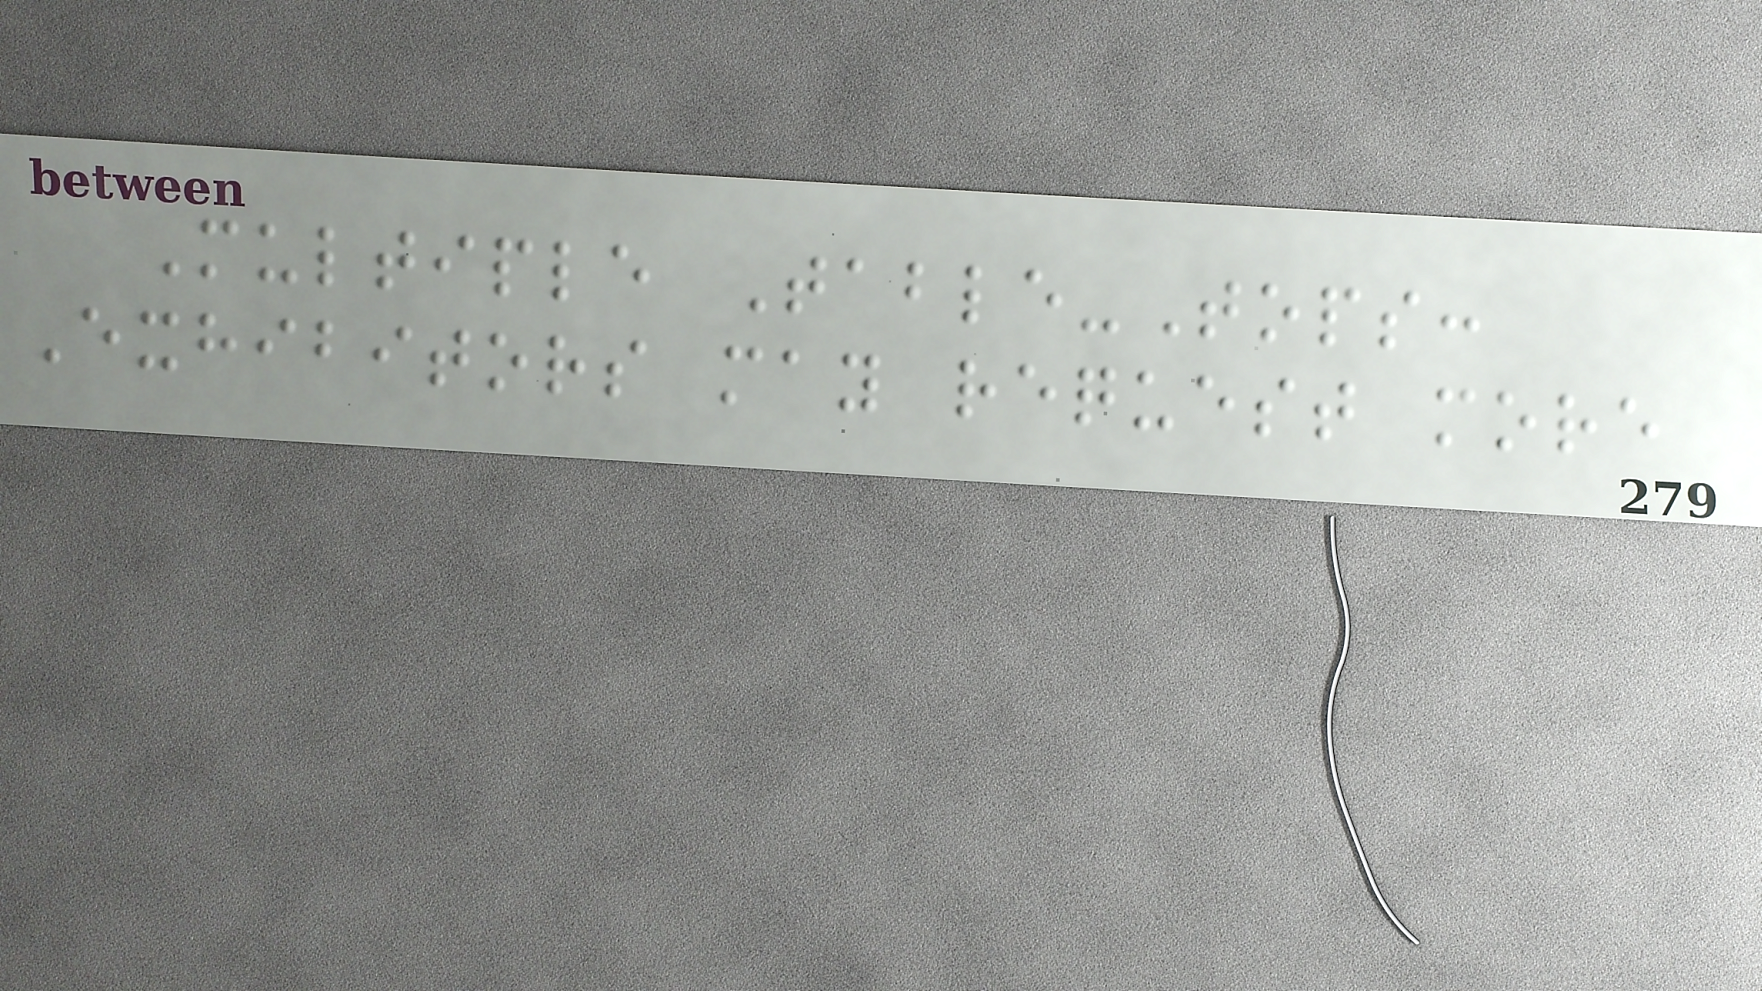Multiple Table-Tops:
Exhibitors may request more
